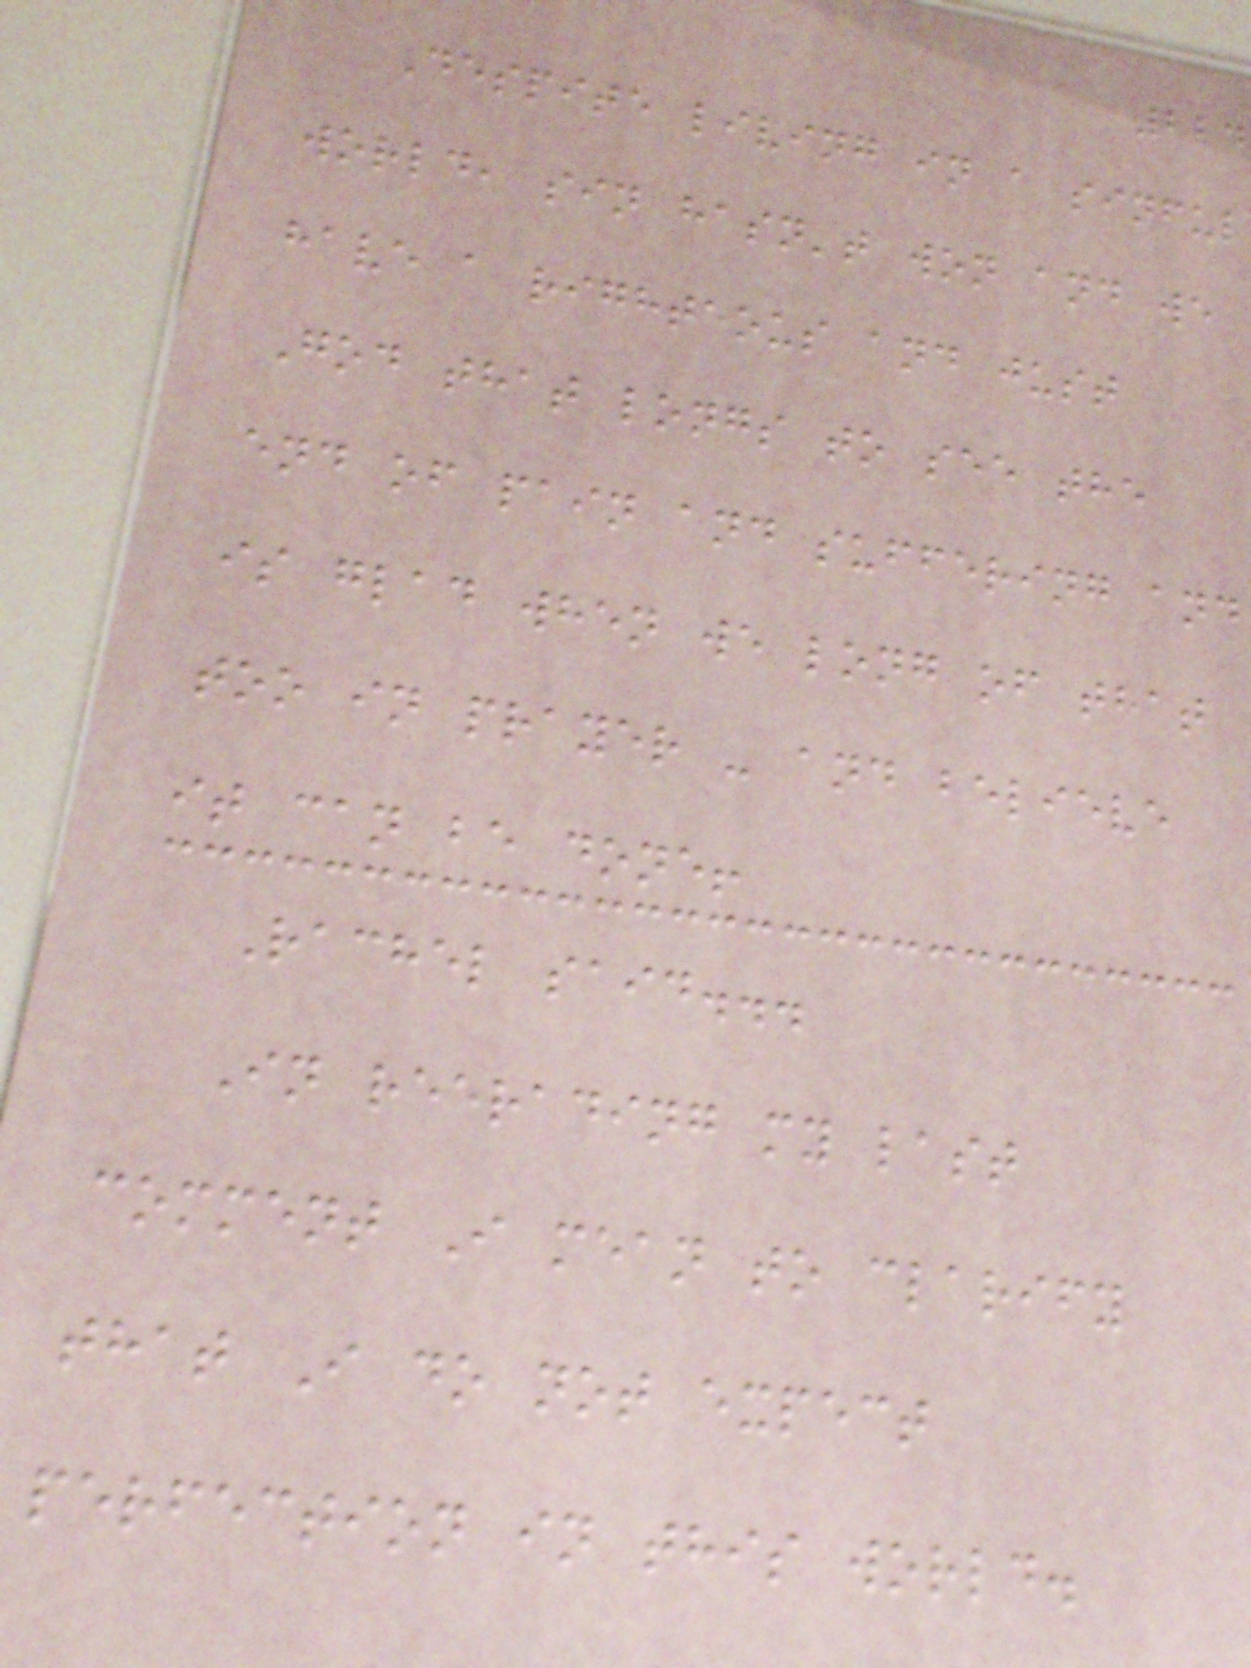224
Despite living in a sinful
world, sin hasn't won and we
have a righteous and just
God that longs to see the
end of pain and suffering and
is glad when we long of that
too in prayer - and believe
it can be done!
Rachel said...
In reerading my last
comment I mean to clarify
that I do not expect
perfection in this world.
